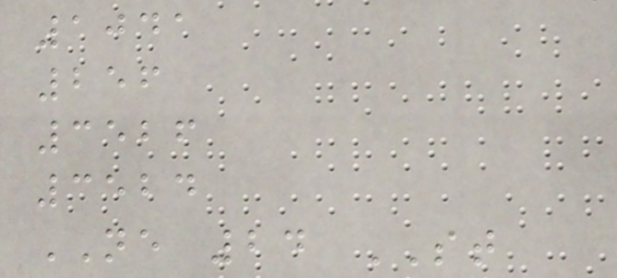1041
256
3526
3524
NE 24 ST
